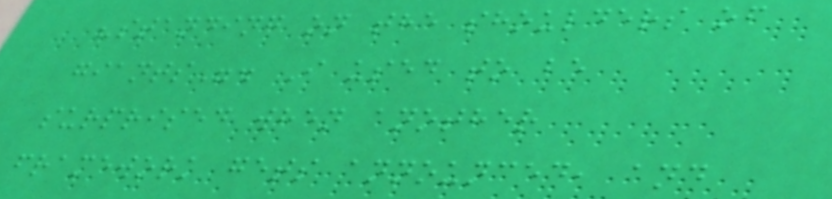"standing on the shoulders of
giants". I used to be
surprised when another
framework gets announced, and
